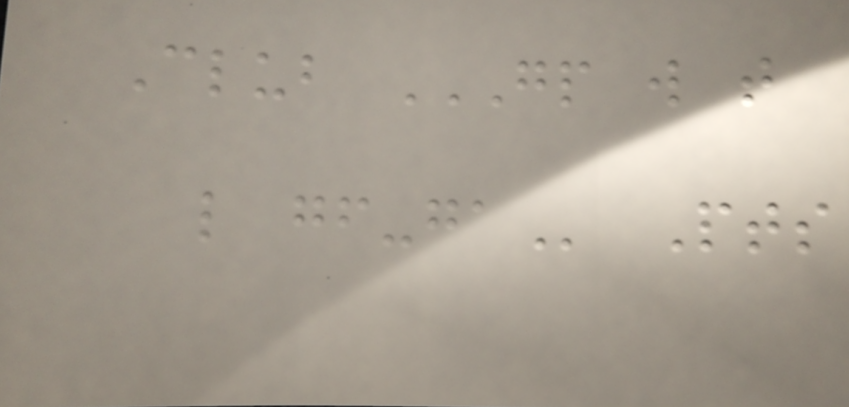Club GP W T
L GF-GA Pts
